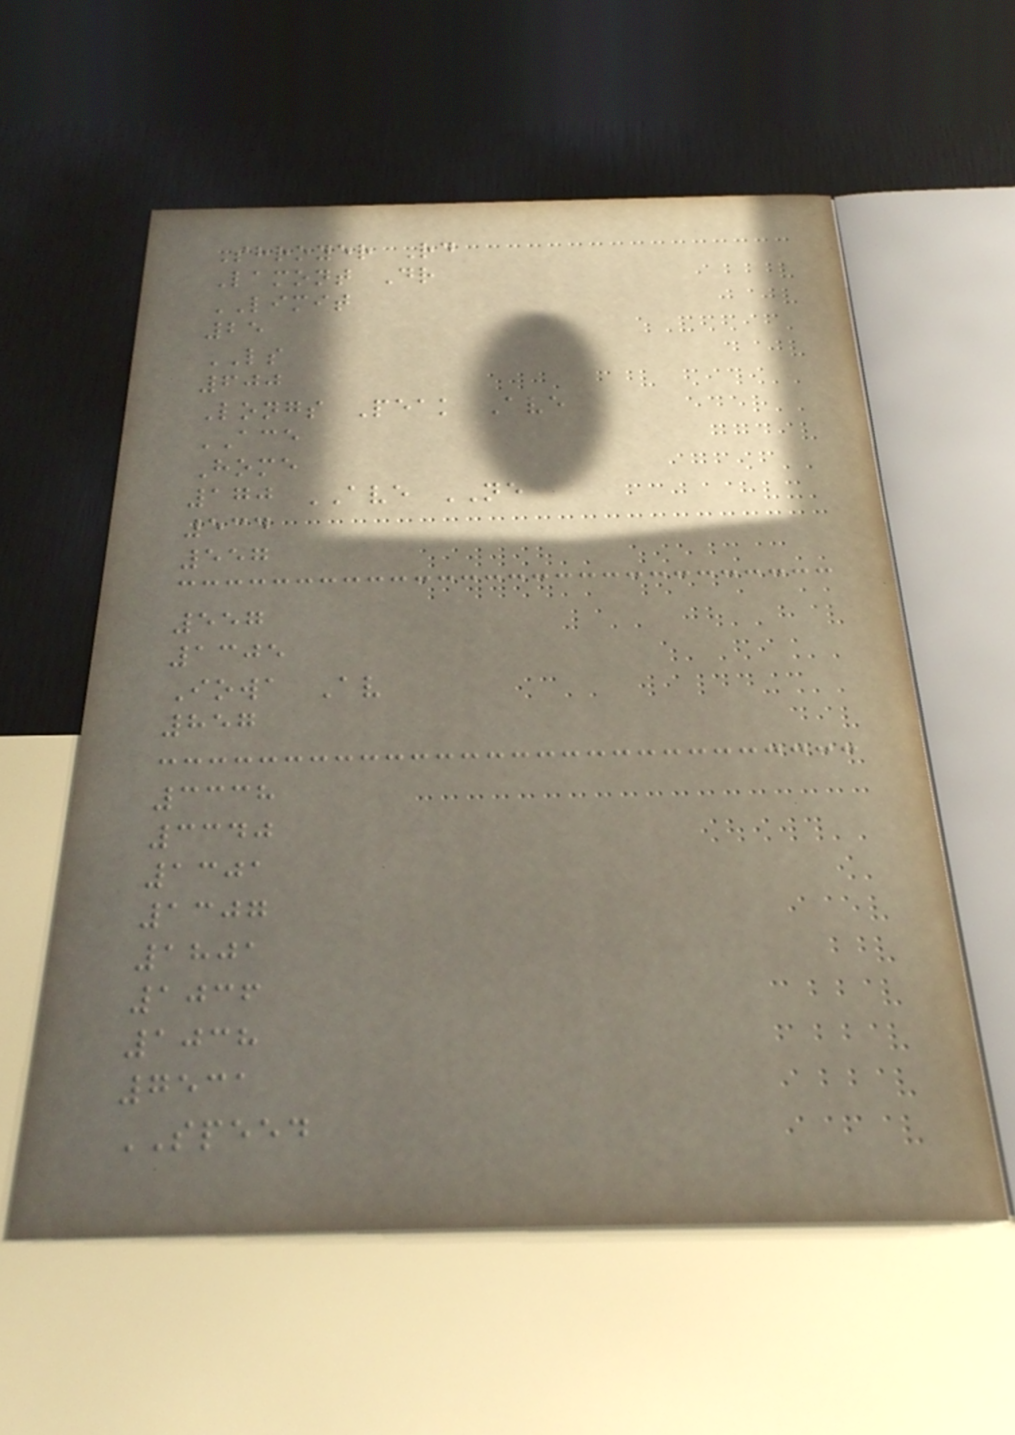Shroyer Rd
Lamont Dr
LIMIT
25
LS
600
Longs Peak Ave
ACE
Home
170 AVE NE
534
557
557
1305
Iowa Av
857
3338
3340
1301
1307
1801
1036
1038
7531
SPEED
